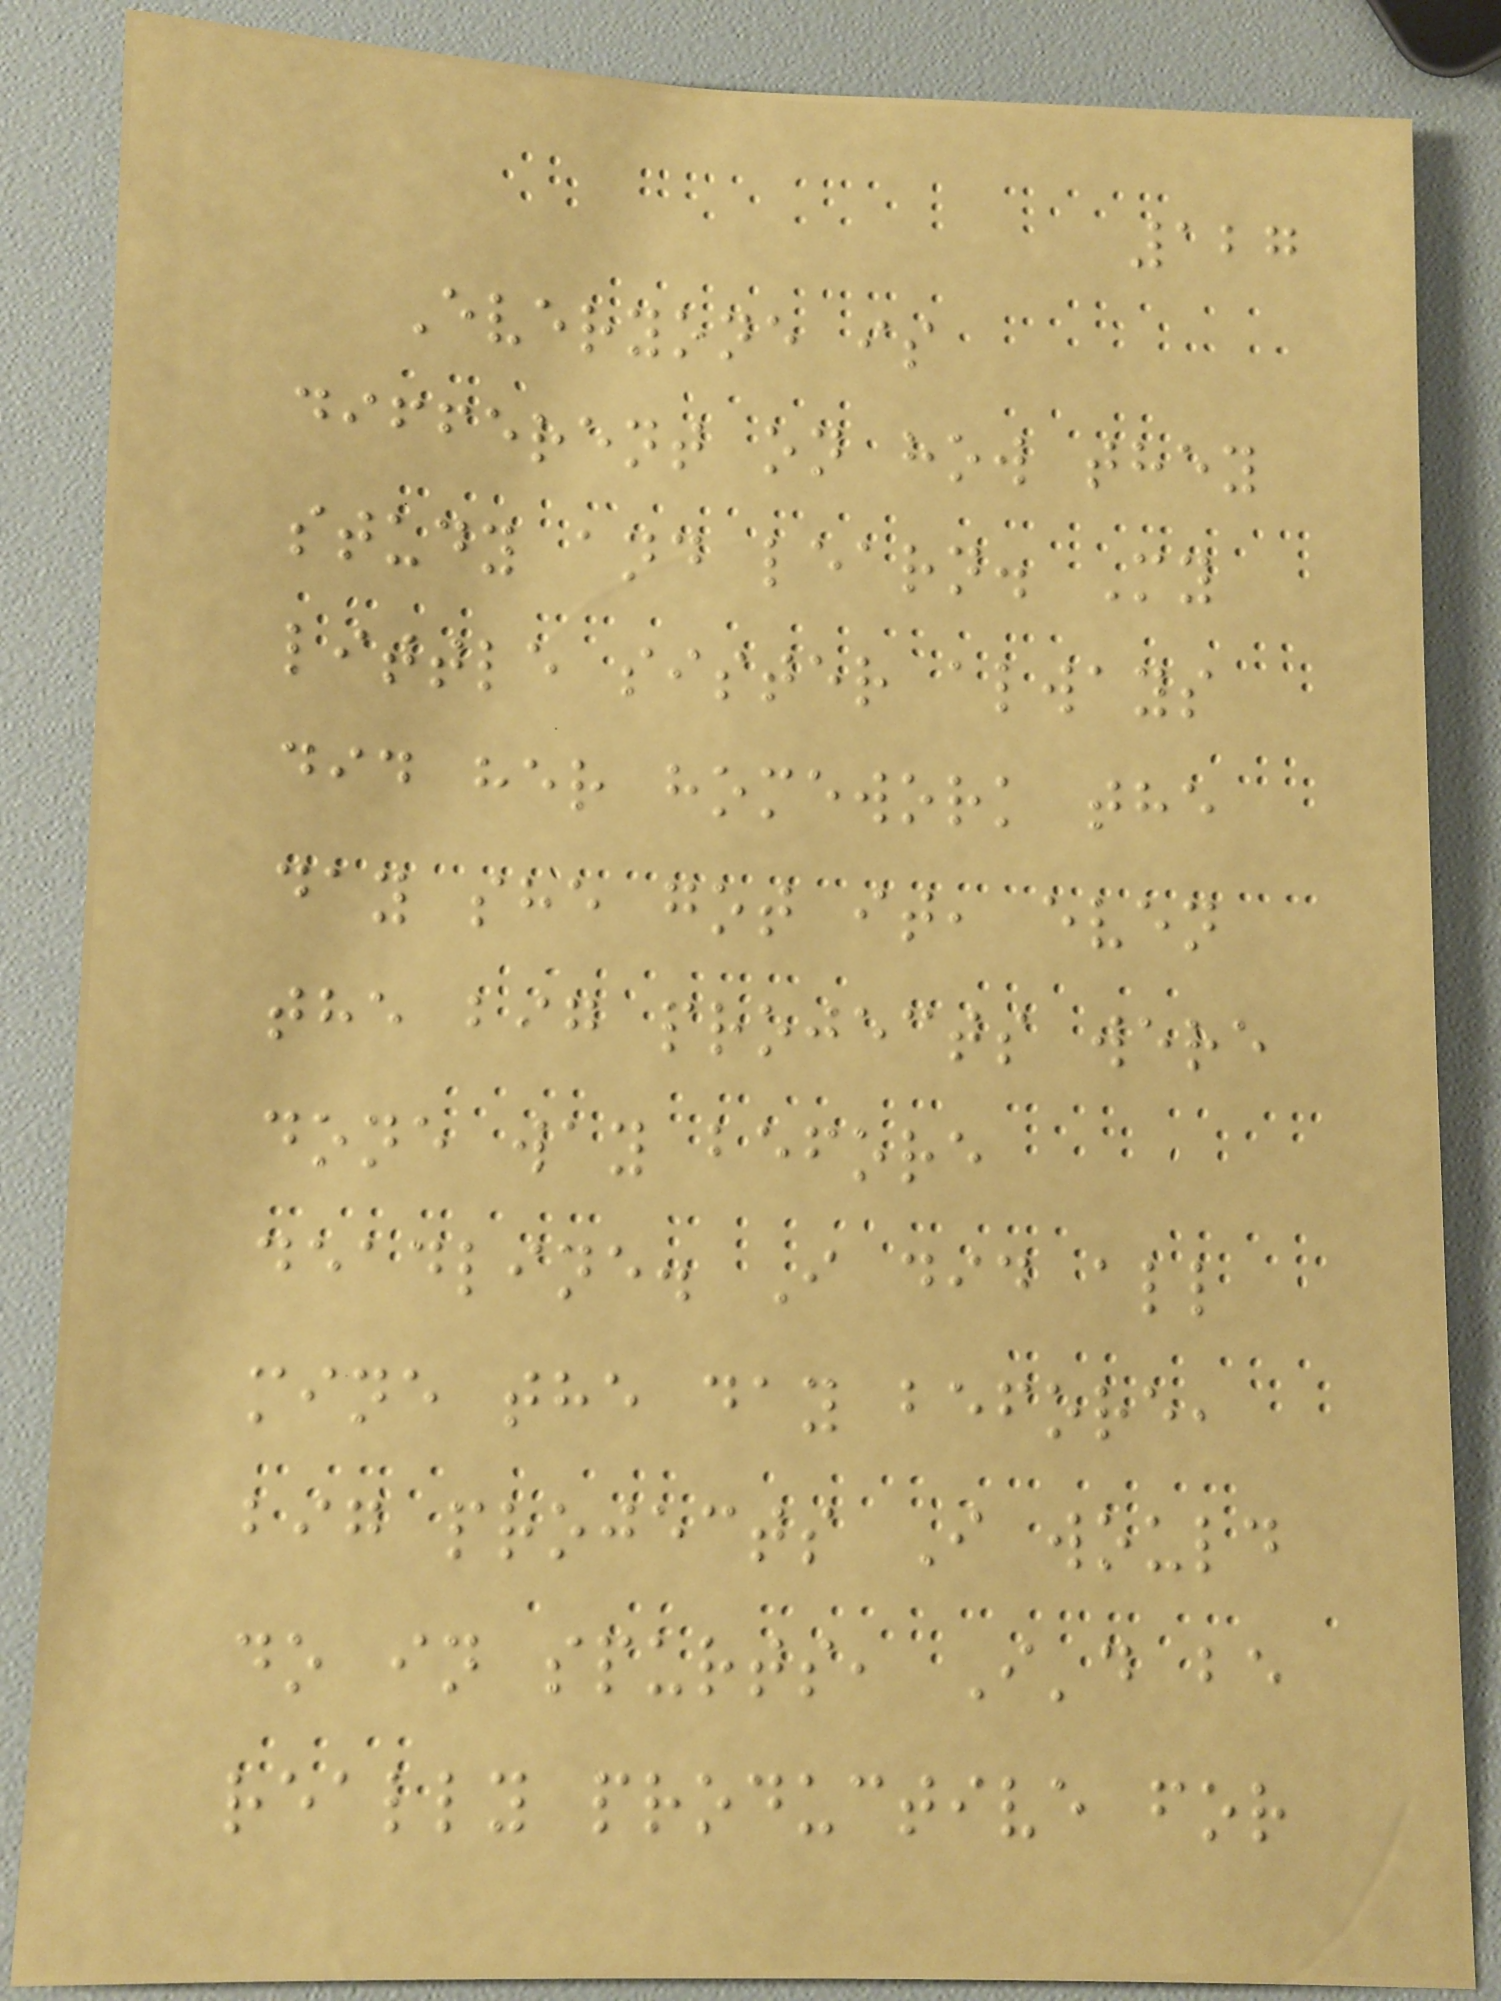127
Everyone is
different on how they
study and learn. My
little sister always
did her homework the
day she got it, even
the big projects were
done way before
deadline. I did all
mine the day before,
big projects I would
do in spurts, I'd be
really productive for
